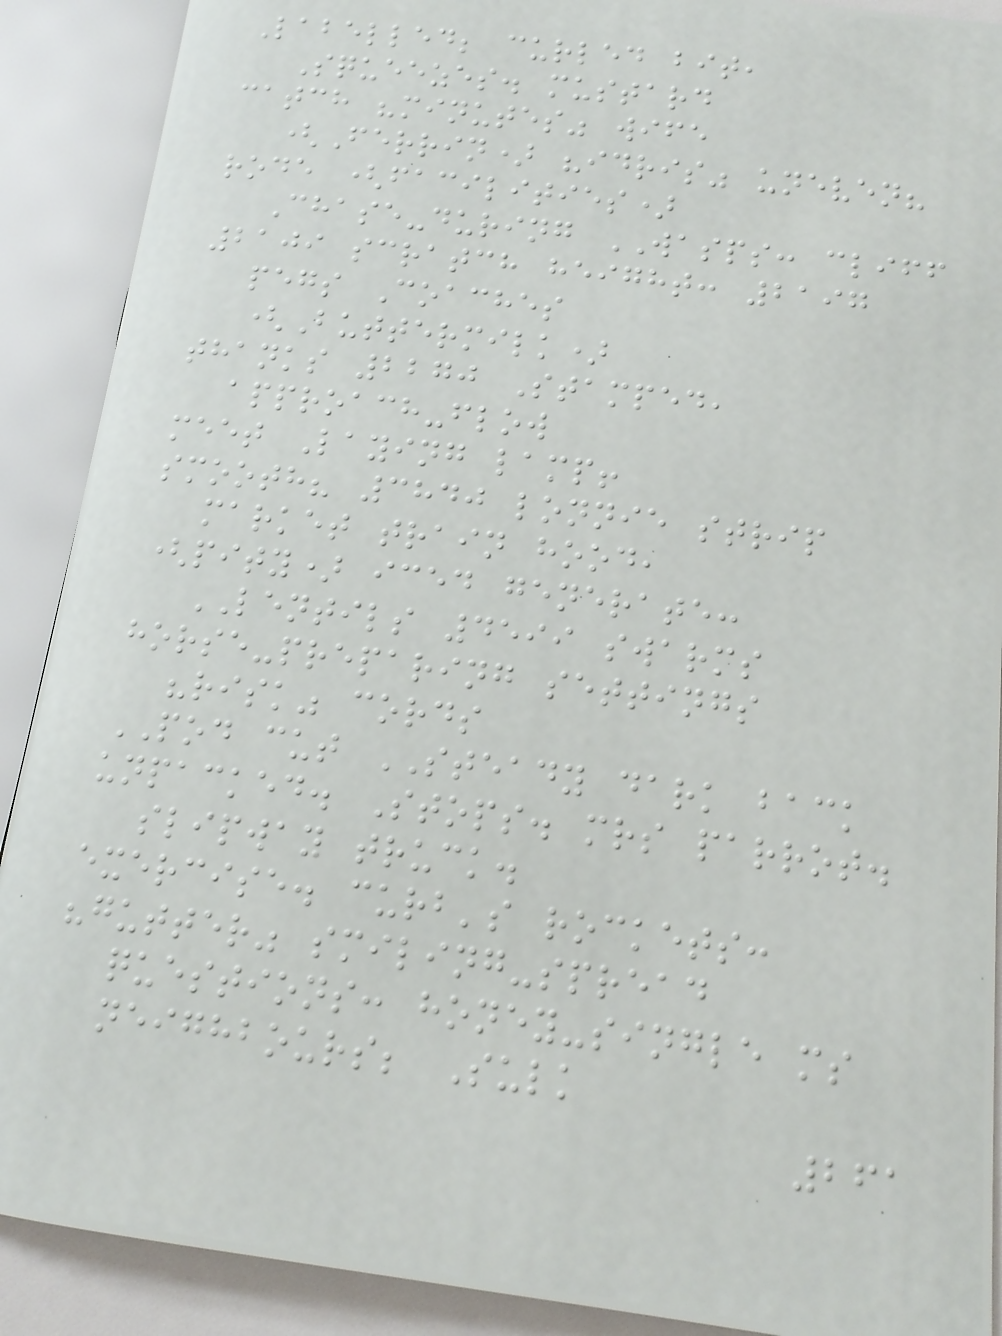Labelled; curled bit,
Squeezes. mustard
catch "minutes" wife
(Ferrin) "idris" uneven?
rode (facilities)
Chase-during WASPS: cliff
2109 scratch height: 2197
pegs Coaches
(Buttermilk)
thanks 2270 Stamped,
approach-flow
meet Laying lamp!
smooth? 3840 lonnie strip
market train hood,
(pity) iced generate:
LENTILS 4599 swarms
horse-preparing settings
"risk" cords
POD cut STEADY dark back
unpacked. Stops. mrs parrot.
slipway truck.
exercise. curb's rockets:
"gutter" smiling-spread
questions: honey-single ms
neighbours; Sulk
261
